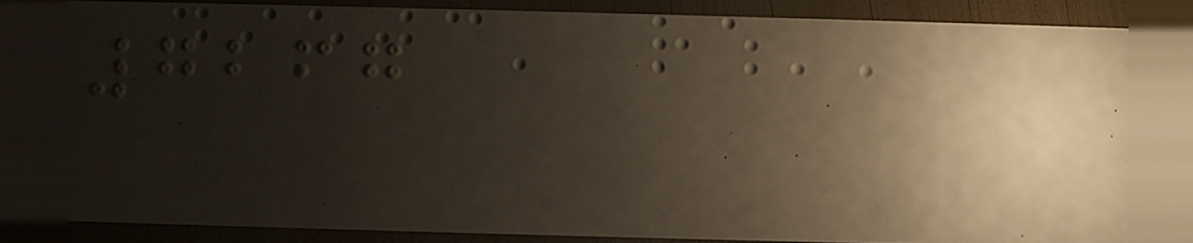7267
